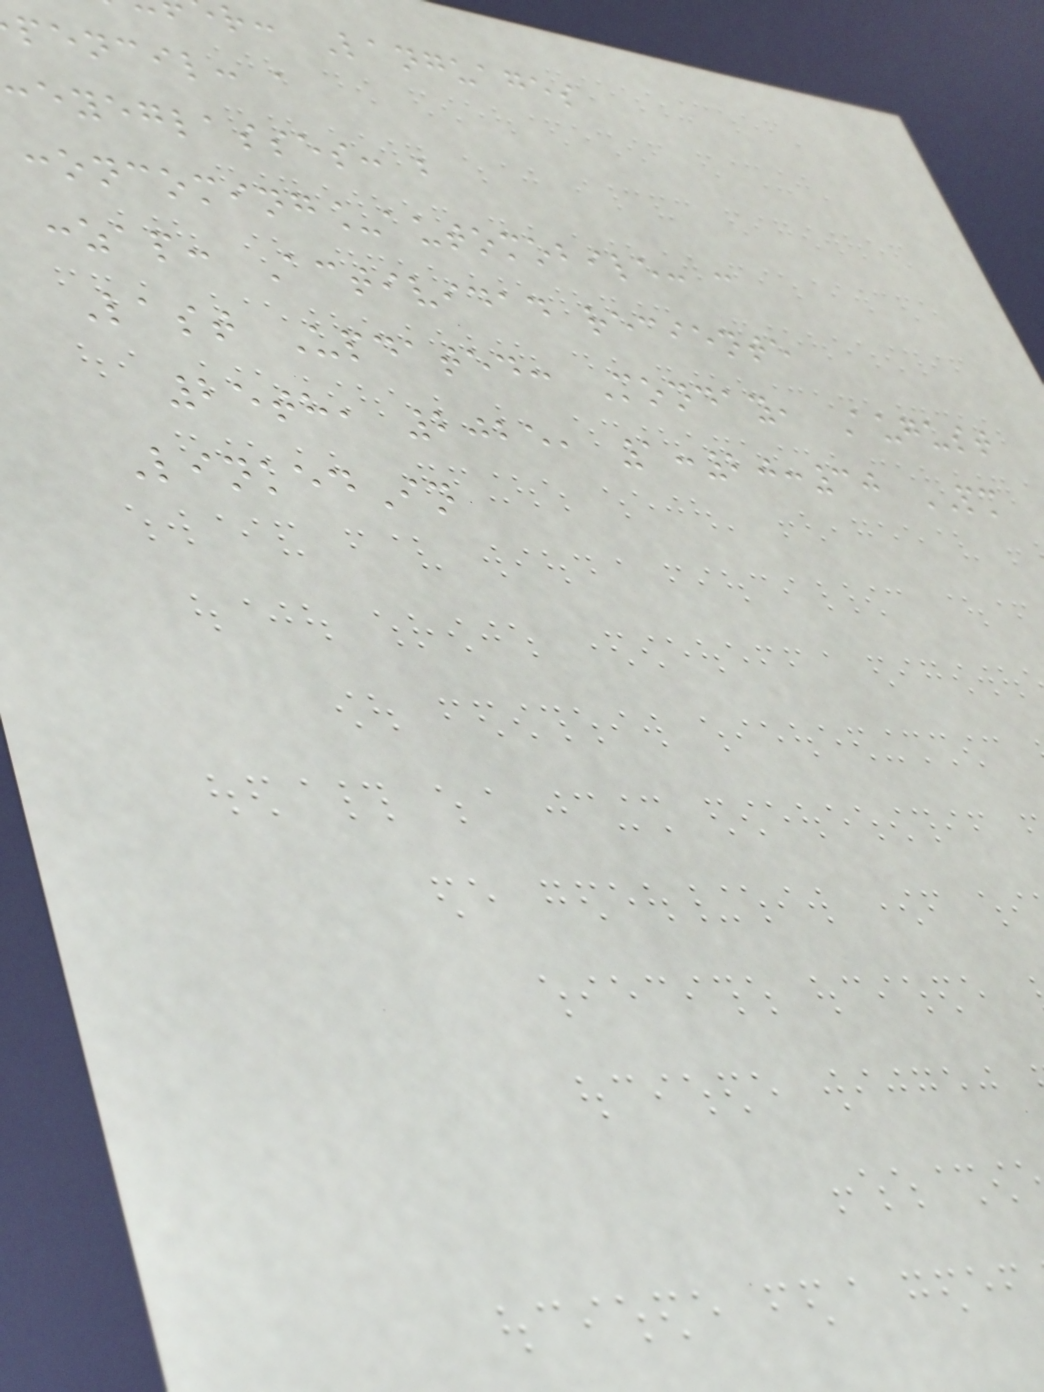r: Languages
pencil: a
eyeglasses: b
:oncoming_automobile: c
:zap: Actividad reciente
Last Updated: Monday, August
25th, 2025, 1:20:30 PM
LinkedIn
